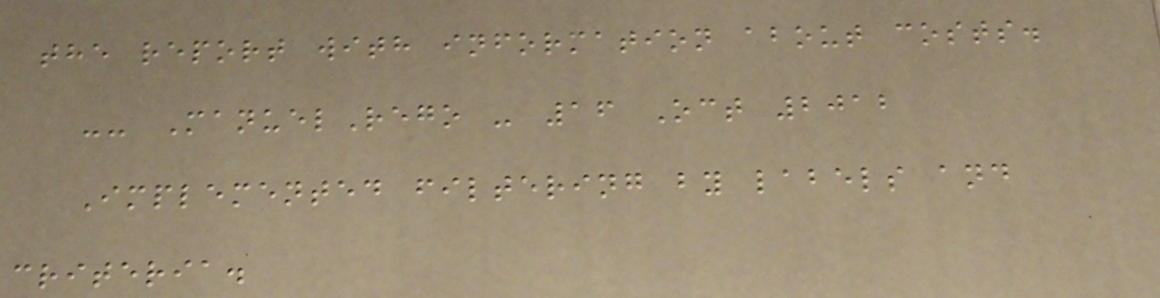the report with information about costs.
-- ManuelRego - 16 Oct 2012
Implemented filtering by labels and
criteria.
